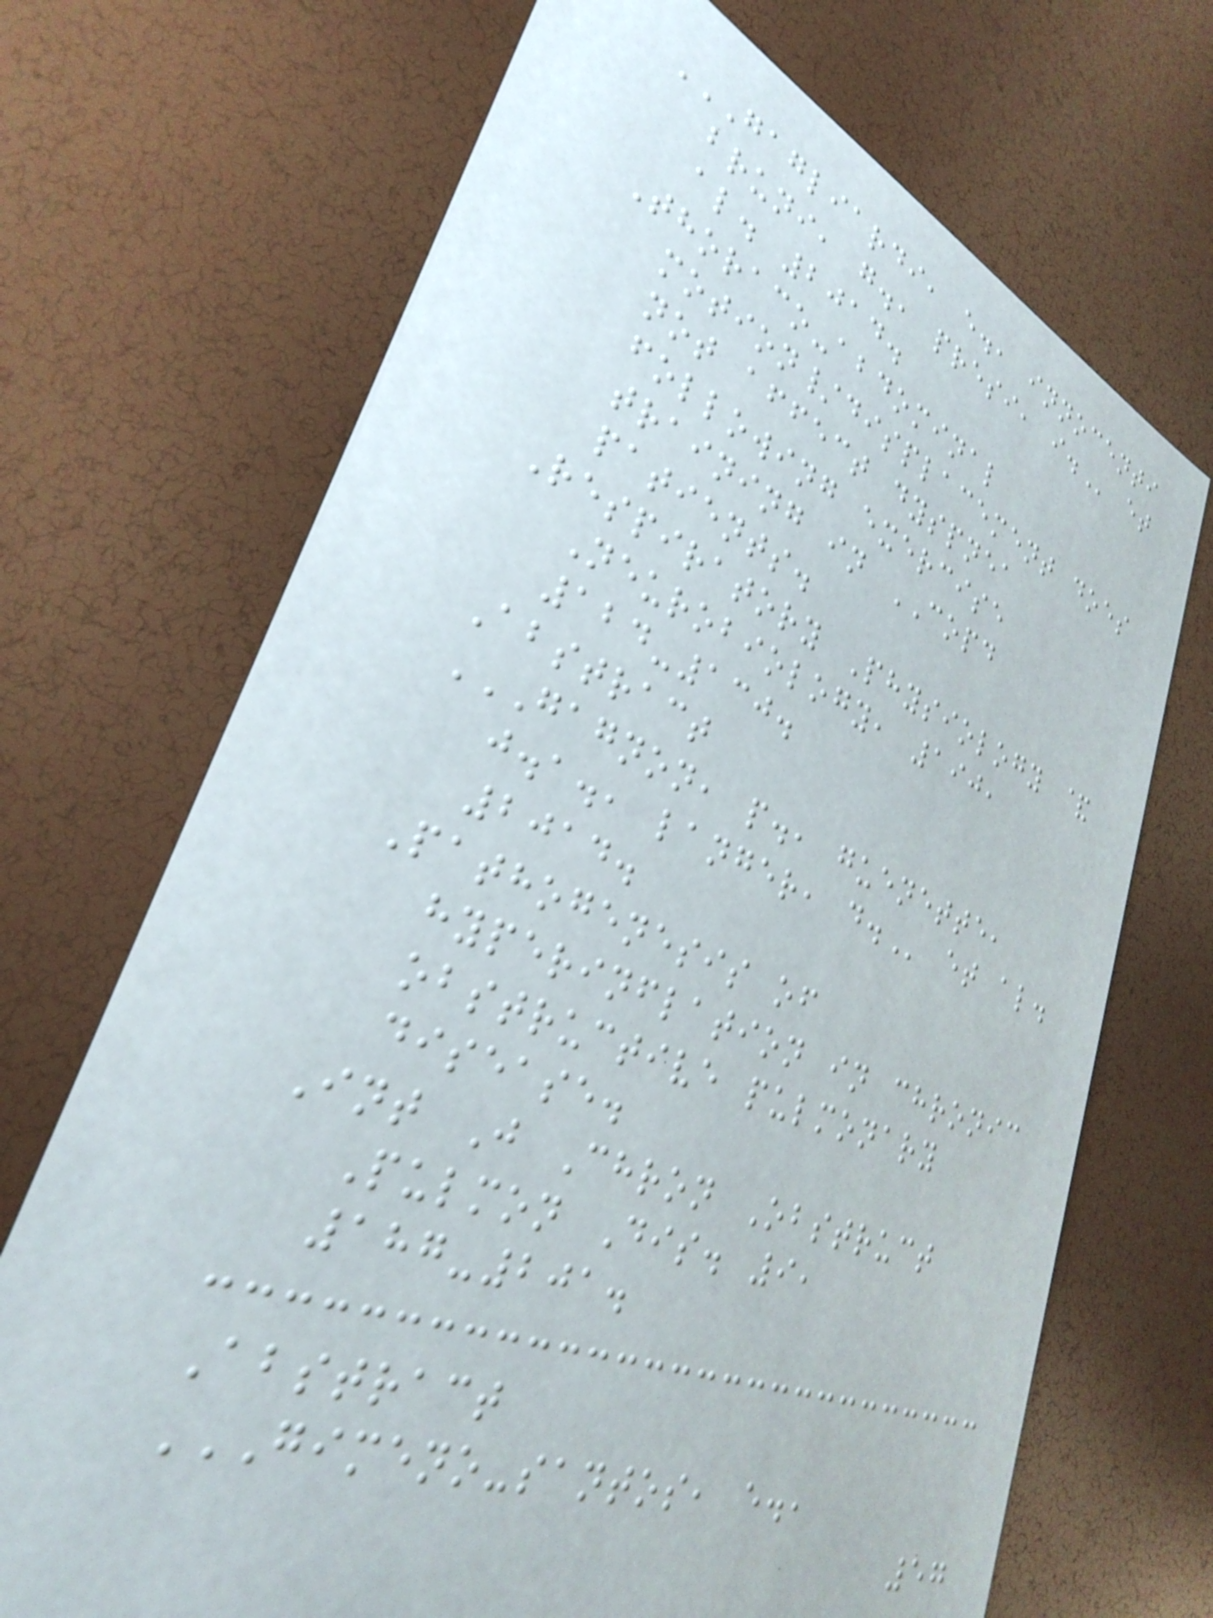GAGLIARDI, E., INNOCENTI
BRUNI, G., PRESI, I. et
al. 2014.
Thoraco-abdominal
motion/displacement does
not affect dyspnea
following exercise
training in COPD
patients.
Respiratory Physiology &
Neurobiology, 190,
124-130.
Abstract
GAGNON, P., GUENETTE,
J.A., LANGER, D. et al.
2014.
Pathogenesis of
hyperinflation in chronic
obstructive pulmonary
disease.
Int J Chron Obstruct
Pulmon Dis. 9,
187-201.
Abstract
GIMENO-SANTOS, E.,
57
